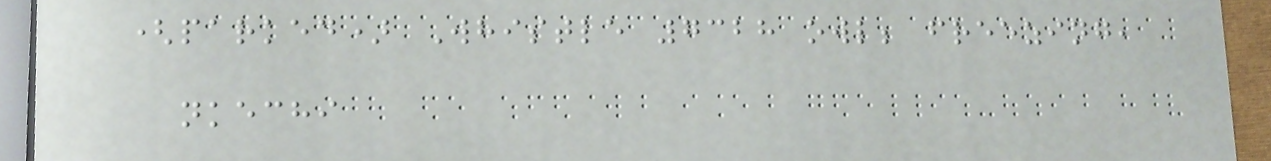(parked) Whistle 7328 owl; freezing,
nkechi
